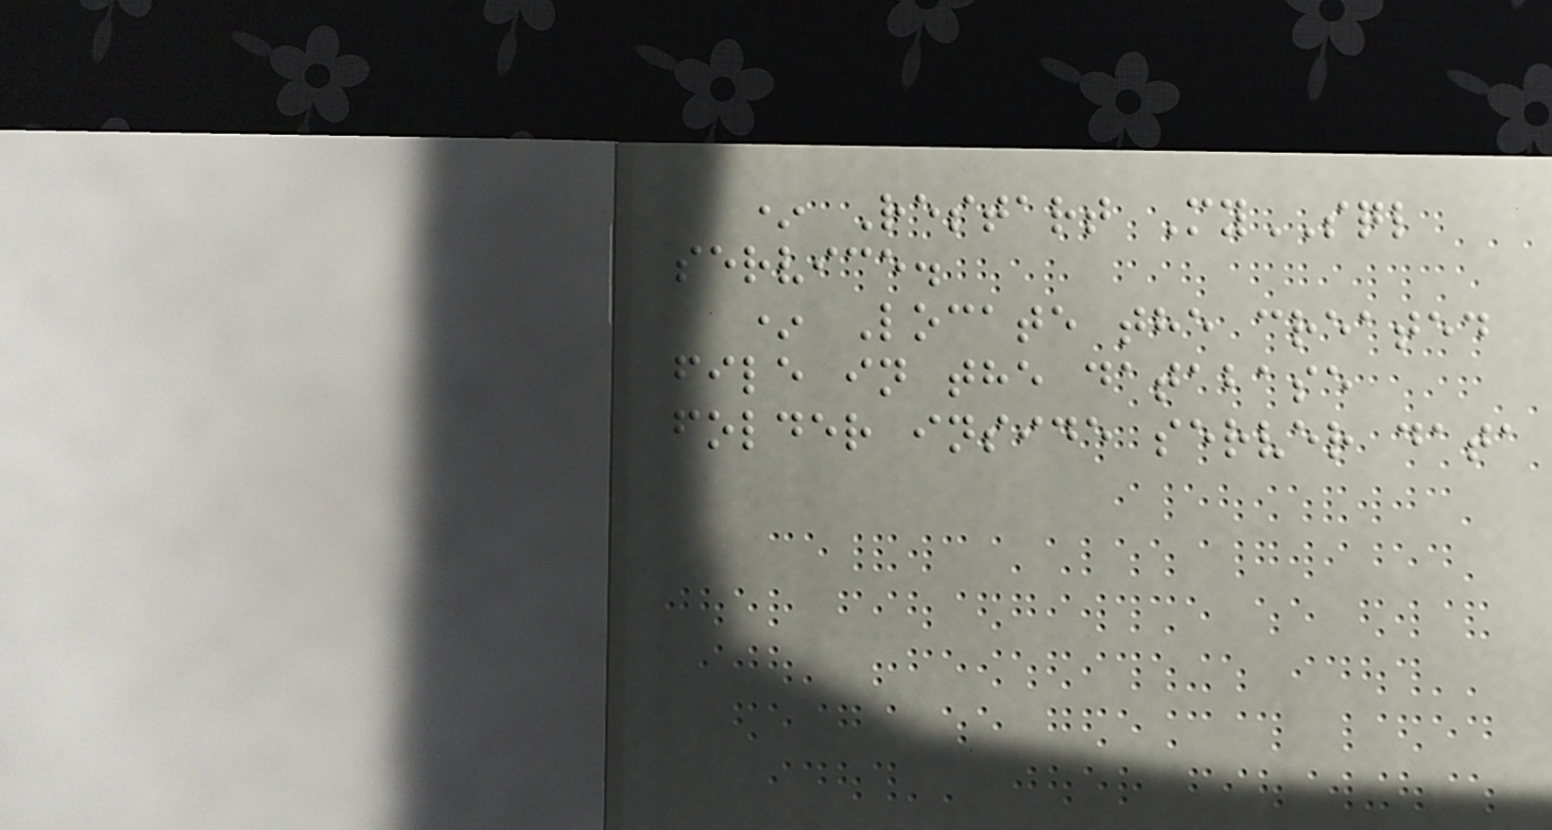* Restart MySQL
service.
* Locate the created
file in the database
folder inside server data
